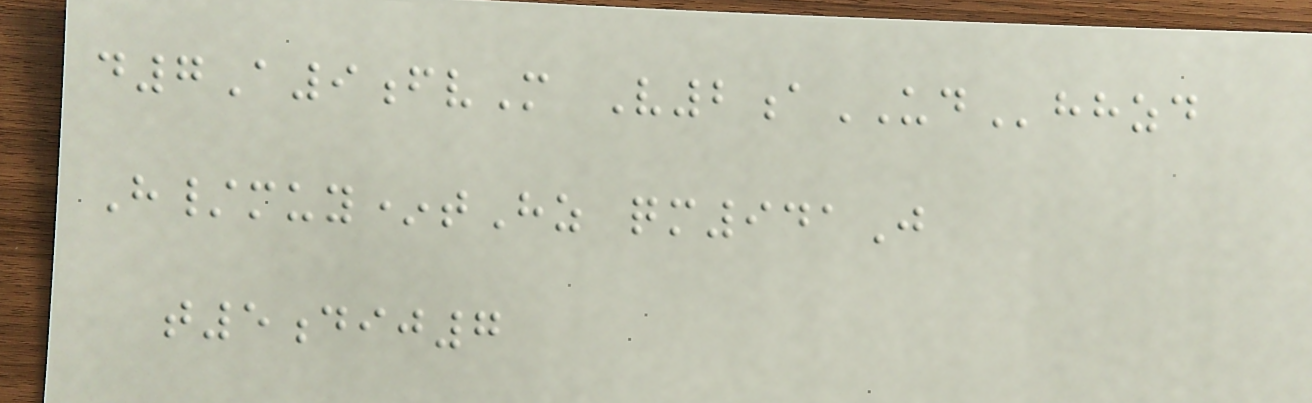d7A9fvM V2aUDhhzd
H/muy*tHz qm941J
t5dij7
